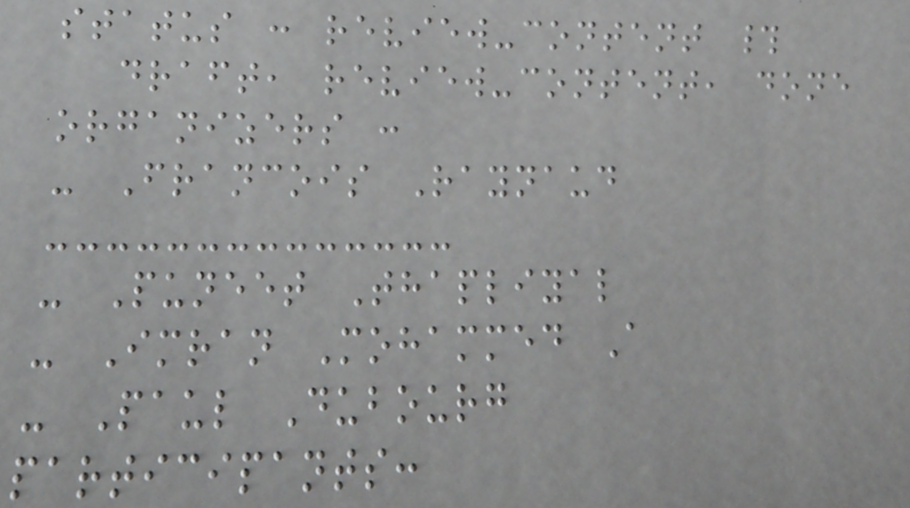status : review-content #
draft, review-content, done
organizers :
- Francois Raynaud
- Puneet Thapliyal
- Imran Mohammed A
- Paul Dubourg
participants:
